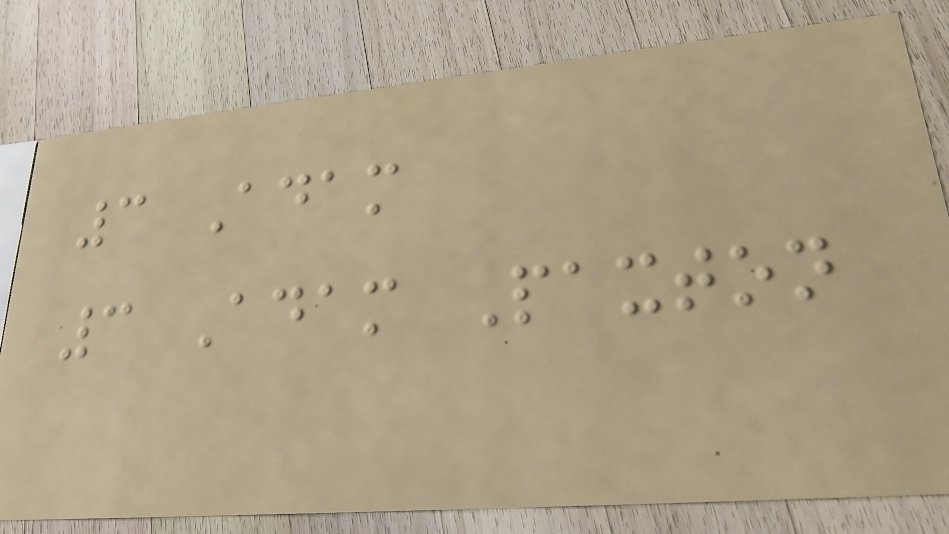3 Adam
3 Adam Paxton
